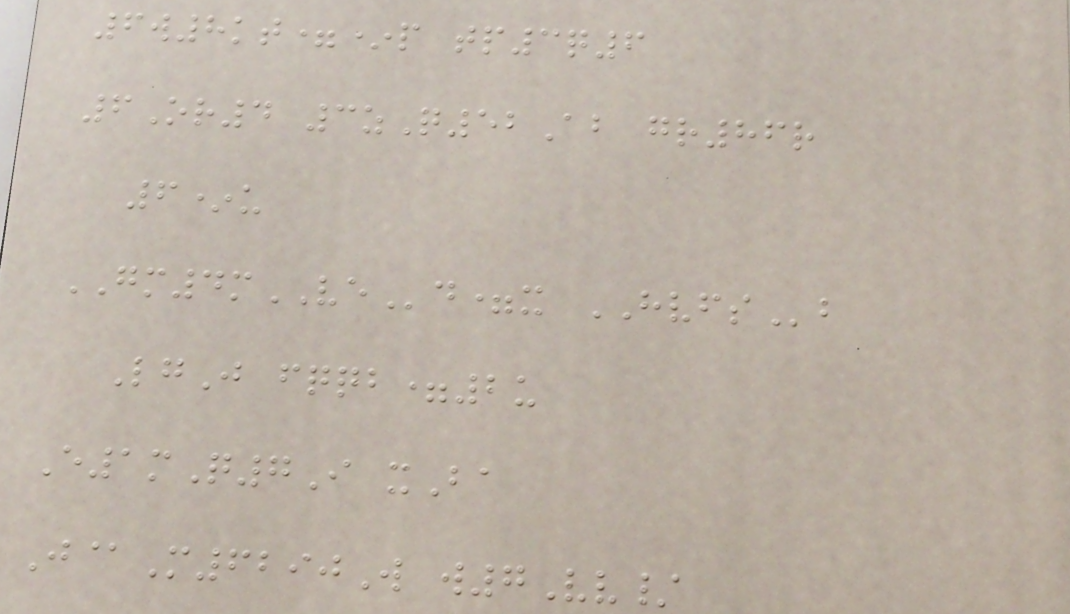6w8kt=*p tp3q6
6Or4 3zQ52Ab gr86r
6*u
GM4mVEd=x HVFSb
LgJ fqqb=2u
E1mQ7I xBa
J@M6290W w7Vv/
